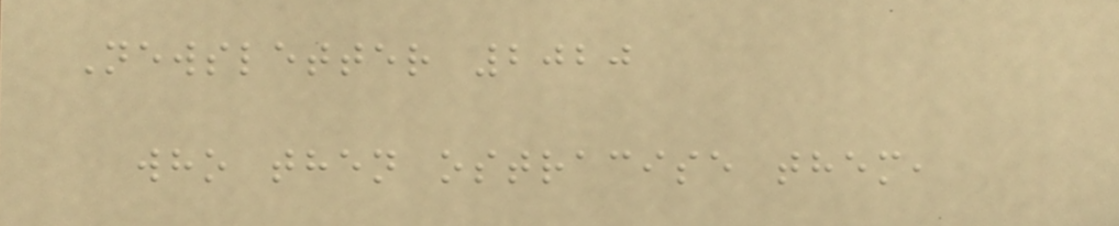Newsletter 2020
who then ostracise them,
